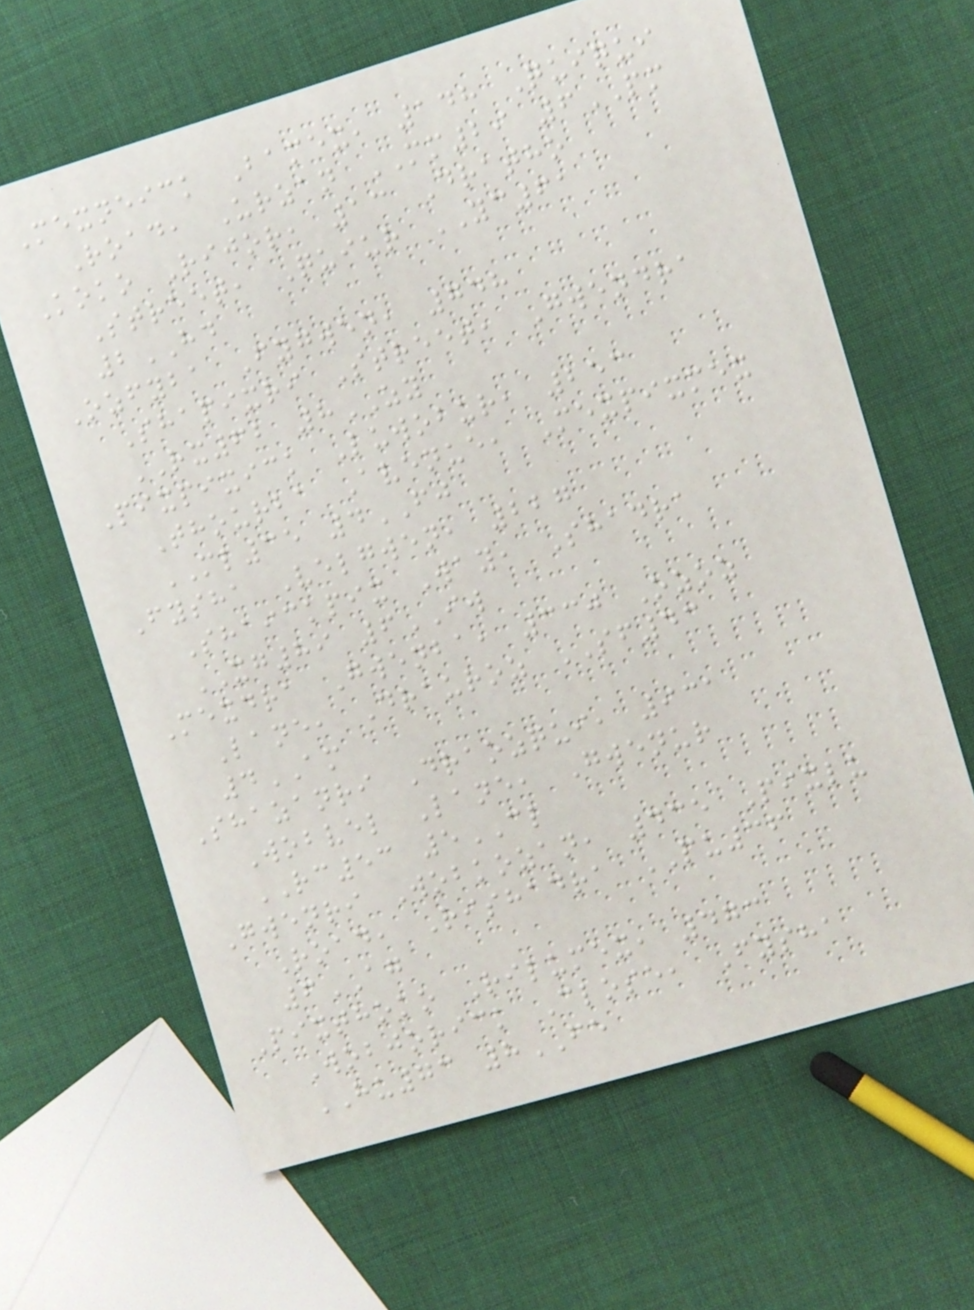Mexneick Bamex, 148 Quiqui
Road, Urzan MM29 6PM
Koko Rijor, 13 Dratho
Street, Quiur YC61
2HD
Ozfyba Fygwen, 748
Shapixri Street, Gwendra
RX62 8ZY
Pixpixick Luwobur, 253
Thourba Avenue, Mexpixmex
ML35 4FJ
Fysha Velgwen, 227
Shaickpix Way, Shadra
XG89 6IW
Mexdra Gwenba, 330 Ozoz
Lane, Drauroz SF43
4AM
Shazanri Draozqui, 931
Wobvel Lane, Gwenur
RC53 5CL
Gwenri Wobkozan, 435 Pixlu
Road, Rishadra PU36
6AG
Pixthoko Rilumex, 473
Wobjorick Close, Fysha
HU73 8FE
